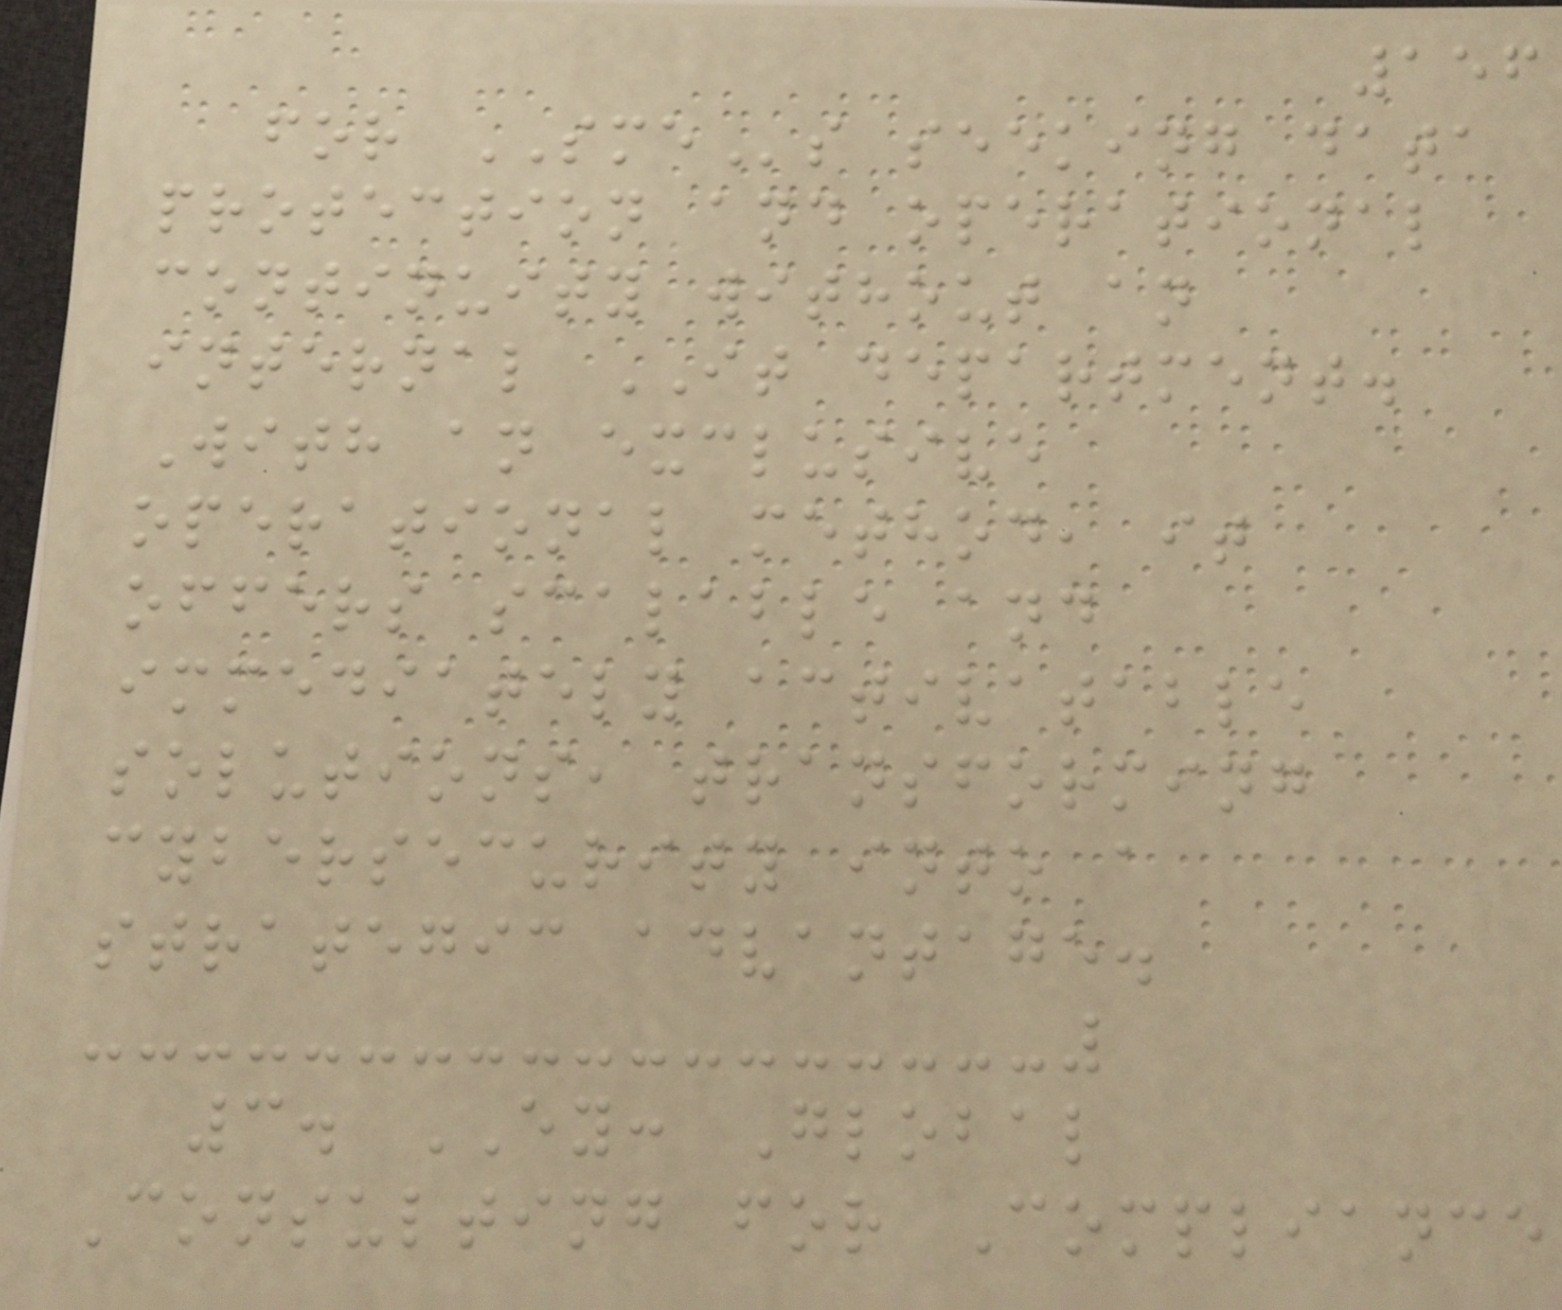156
for SMEs seeking data
protection and operational
continuity without an
internal IT department.
With an exclusive
operational method, it
offers scalable and
immediately activatable
solutions, transforming
cybersecurity into a
strategic advantage.
3. EY: Global
Consulting for Compliance
